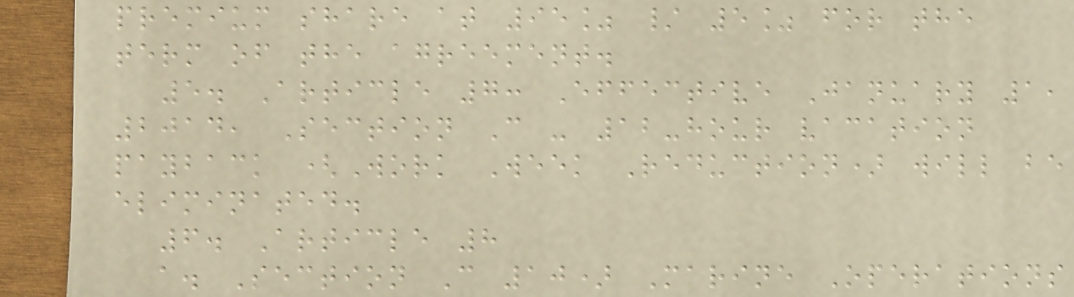premium share at 95% / 5% for the
term of the agreement.
5. Article 7: Effective January 1,
2014, Section C - 12-hour vacation
payback (Work Week Reduction) will be
eliminated.
6. Article 8
a. Section C 10) Marine Operations
